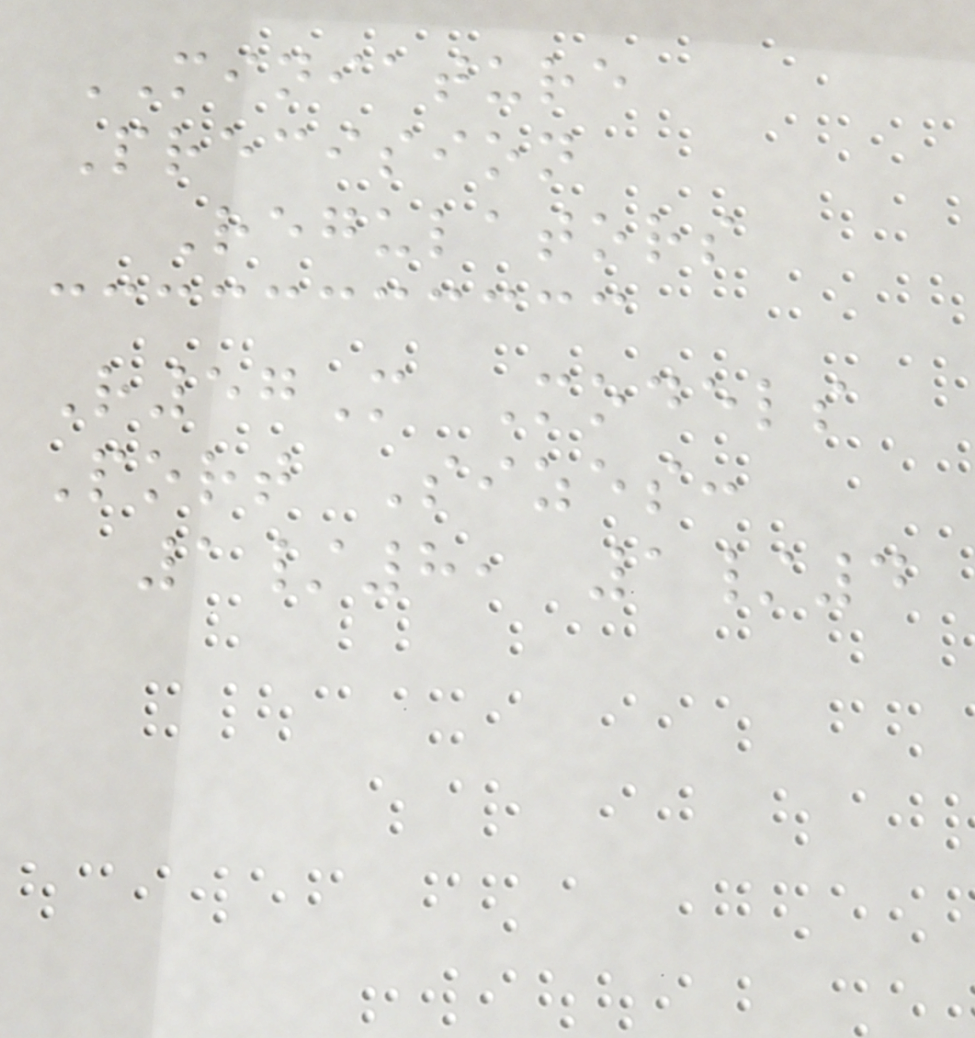MINIATURE
Precision
Regulators
R57M Models
Port Sizes:
1/8, 1/4
